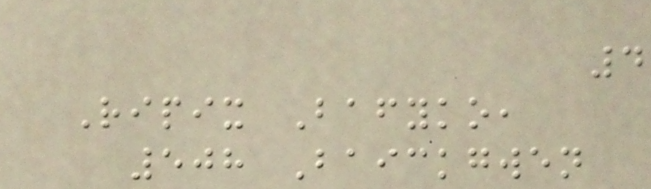4
Ripix Bafyko,
508 Baickgwen
